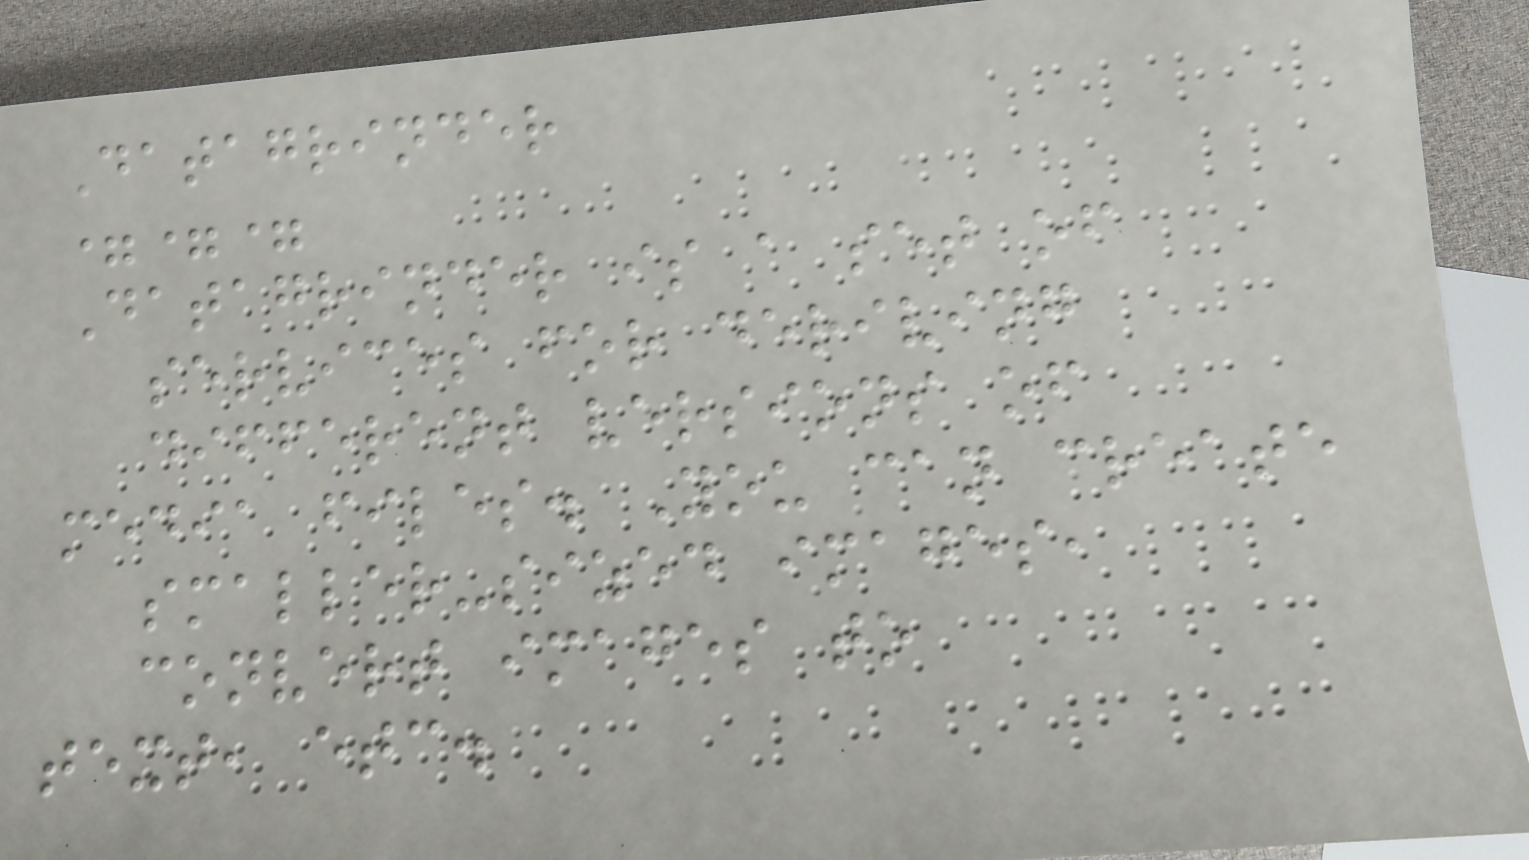Datagrinder
===
Datagrinder is a set of
services for deriving
different versions of
media files. You can create
smaller-sized images,
convert images to
text, etc.
